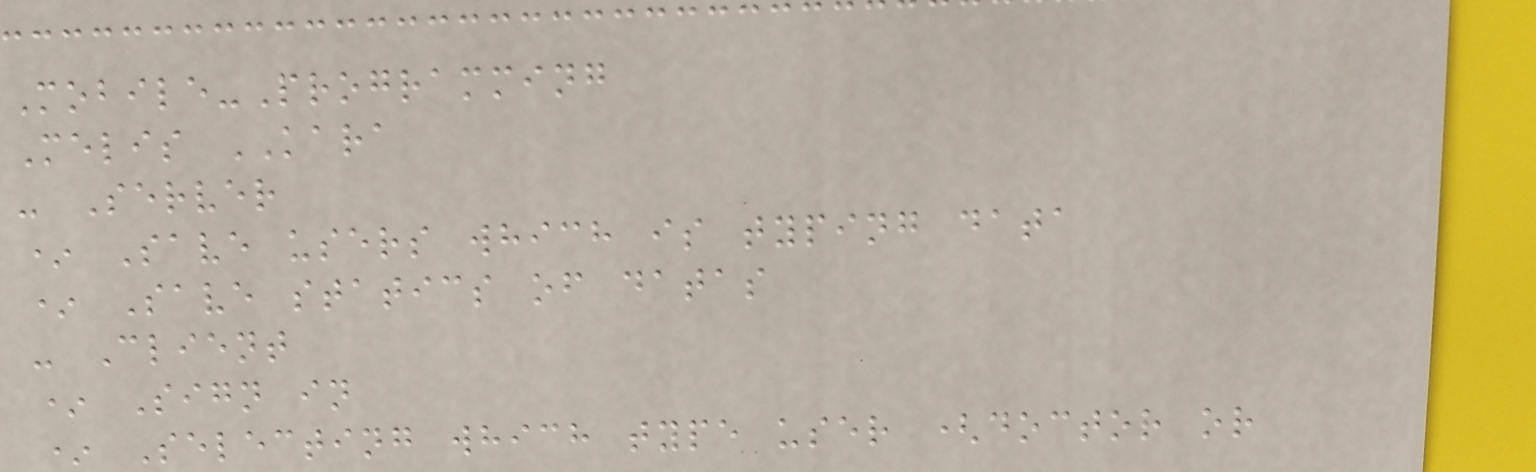Mobile-Programming
Melis KARA
- Server
* Save users which is typing data
* Save statics of datas
- Client
* Sign in
* Selecting which type user (doctor or
